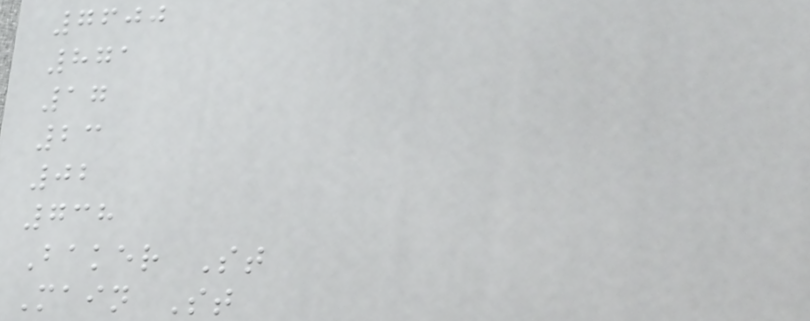7600
871
17
23
02
738
Baker St
Main St
